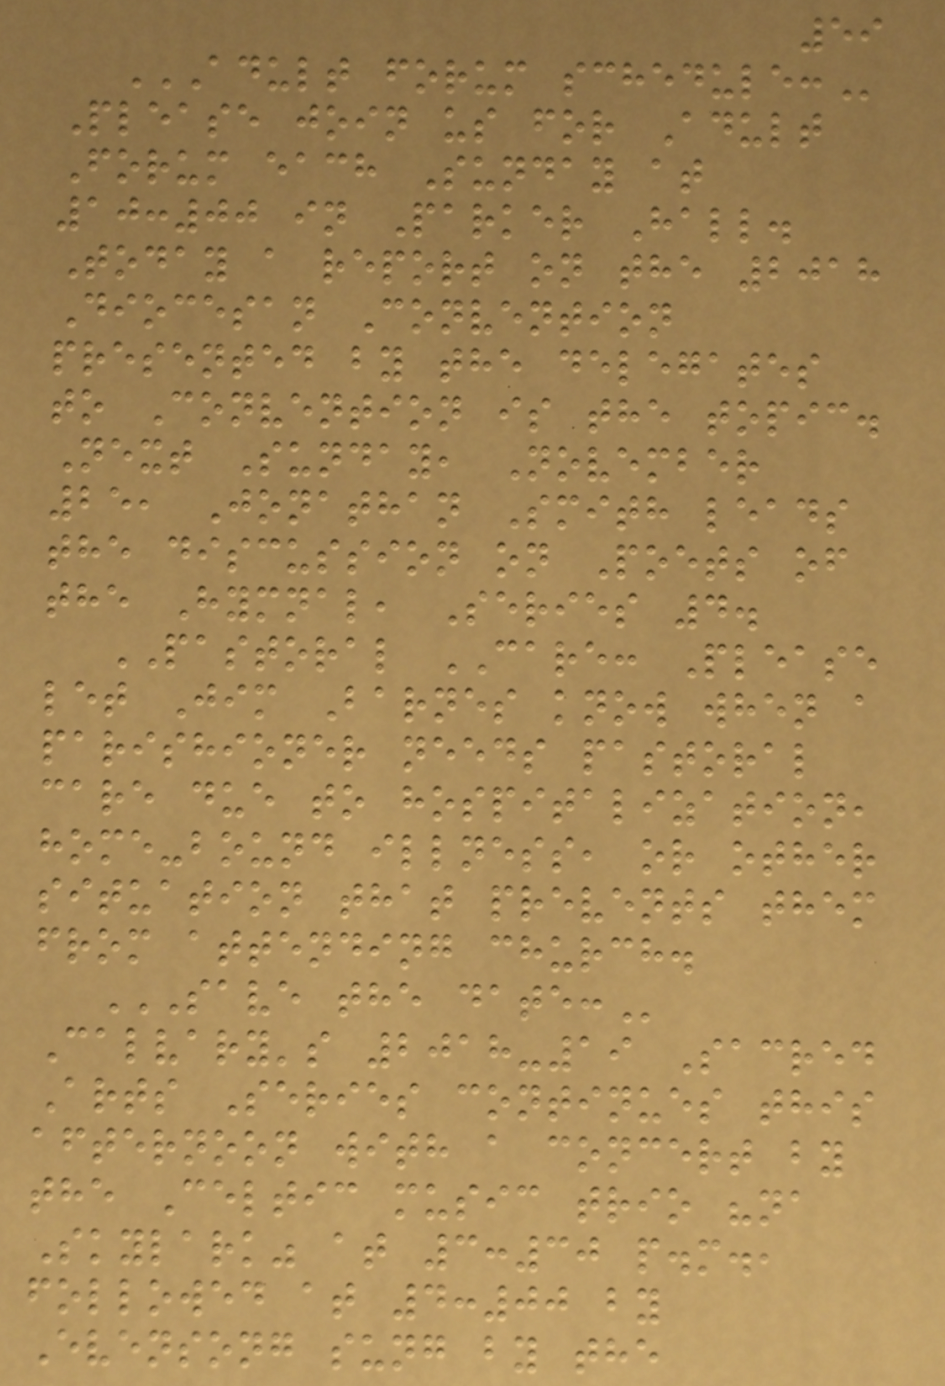59
ADULT FORUM SCHEDULE:
Please join us for Adult
Forum each Sunday at
10:00 in Parker Hall.
Today a report on the 2018
Diocesan Convention
presented by the delegates
to Convention is the topic.
Next Sunday, November
25, Jonathan Smith leads
the discussion on Poets of
the Hymnal, Series 4.
PASTORAL CARE: Please
let Jim Barnes know when a
parishioner needs pastoral
care due to hospitalization,
home-bound illness, or other
situation that prevents them
from attending church.
SAVE THE DATE:
Calvary's 2018-19 Sacred
Arts Series continues this
afternoon with a concert by
the Celtic music trio "na
Skylark" at 3:30 p.m.,
followed at 4:00 by
Evensong sung by the
